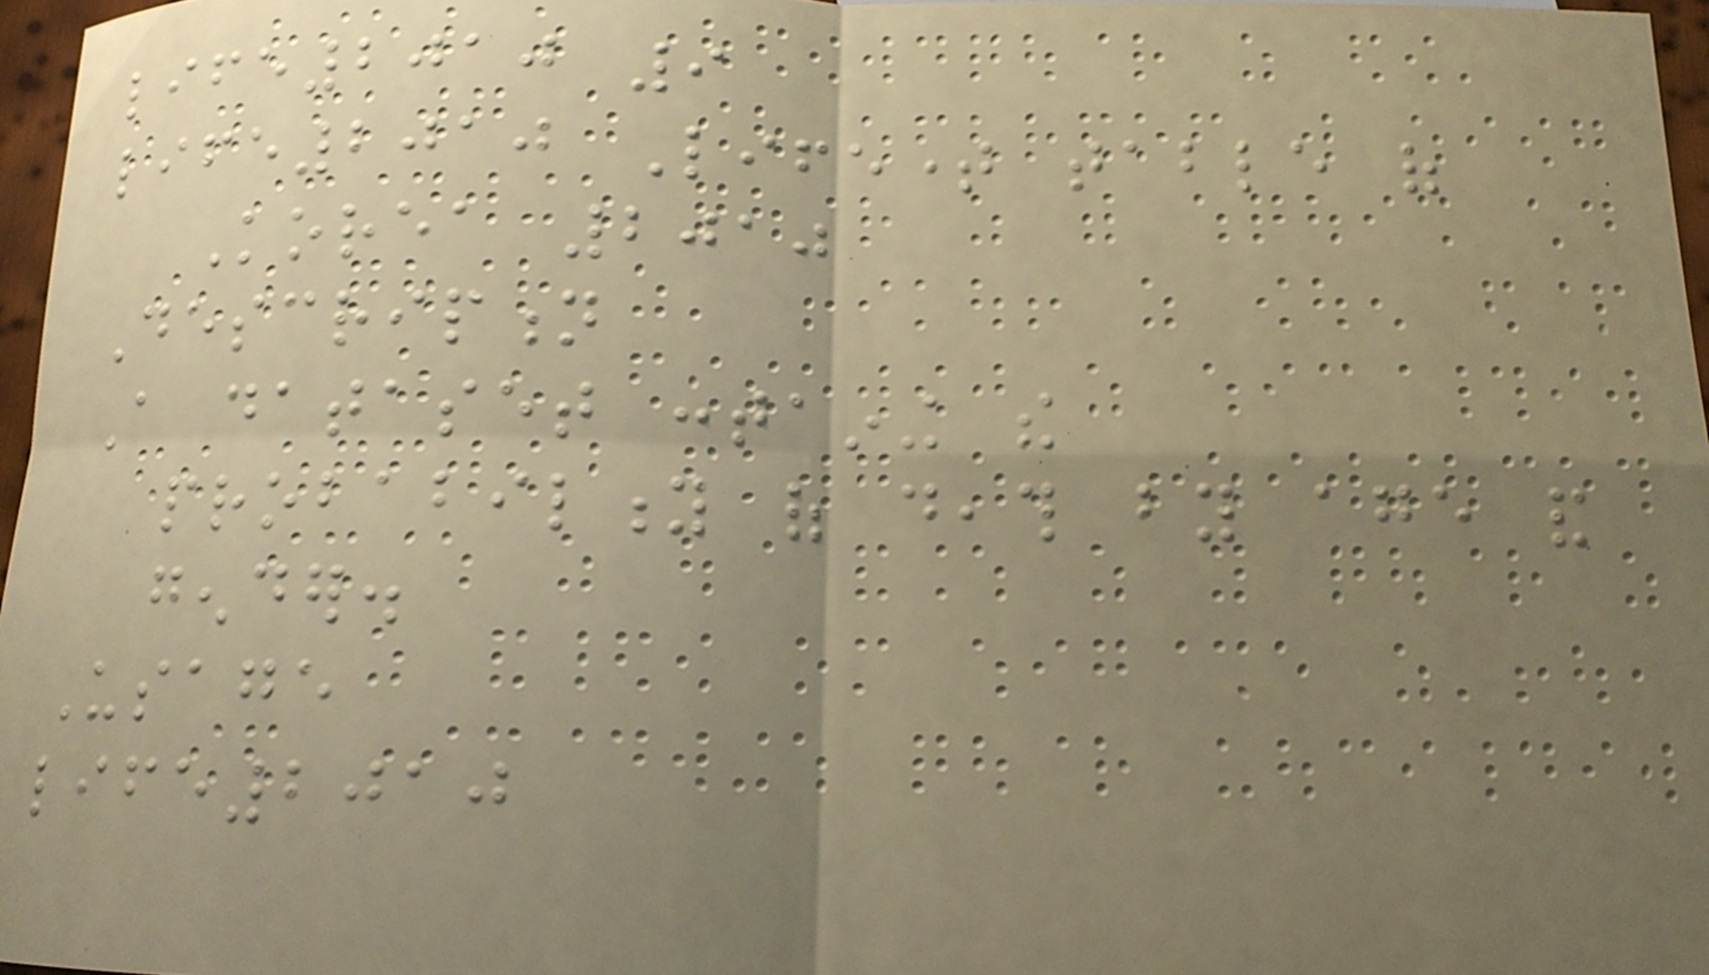life2010 9
life2010 Lifetime table of
Korea 2010
Description
A dataset containing the
probability of death by age and
gender.
Usage
life2010
